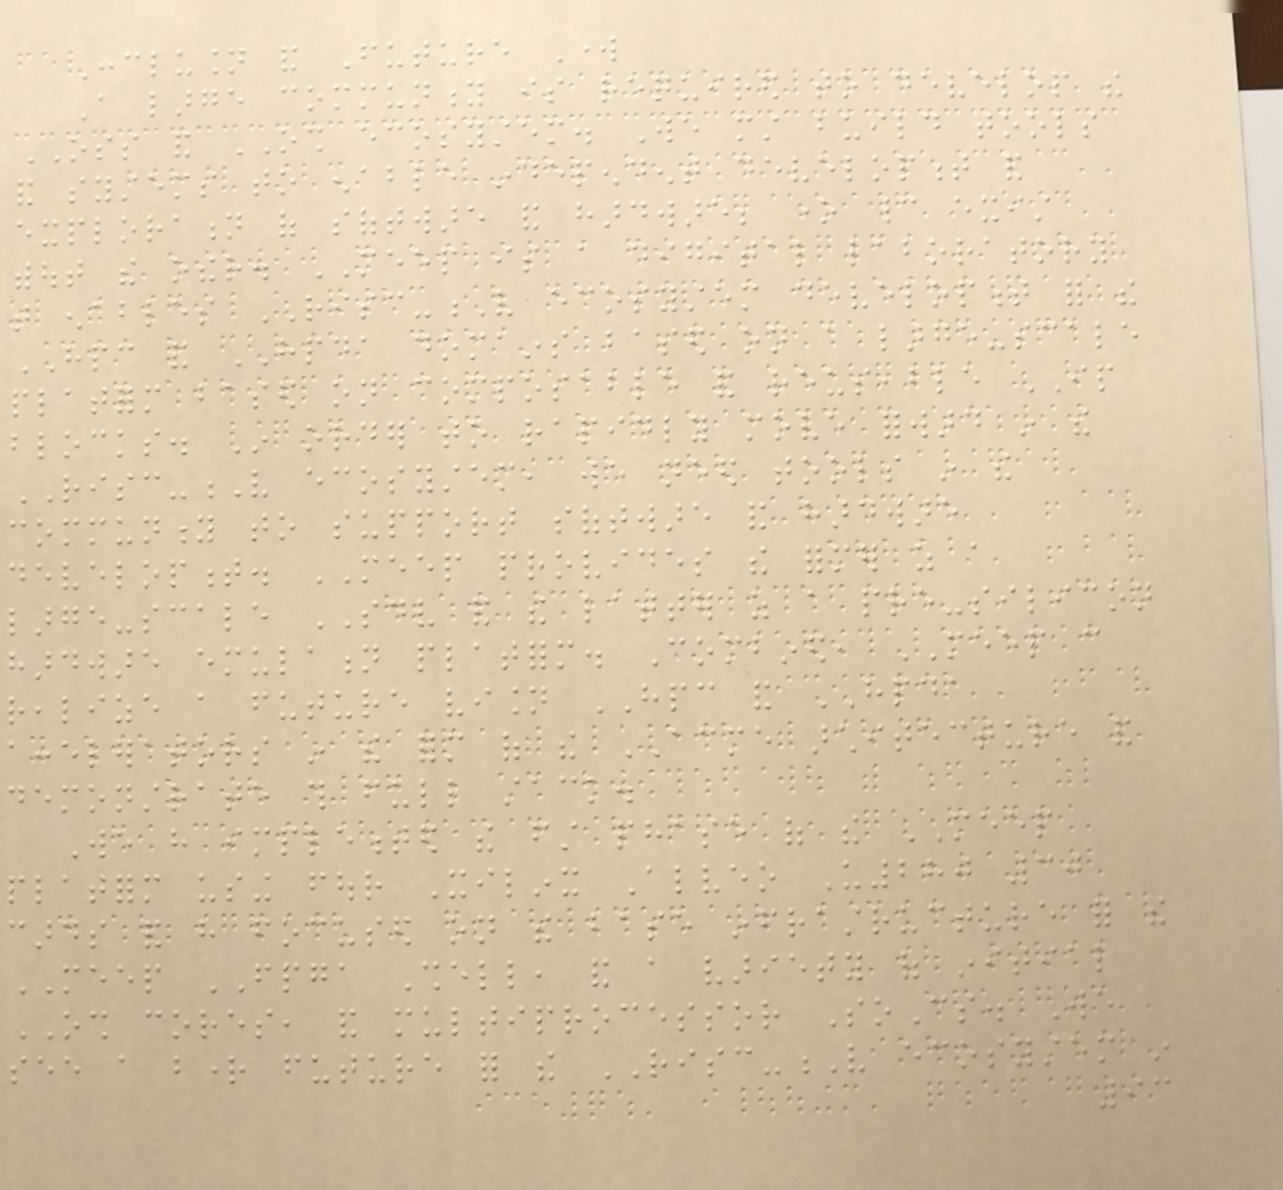Conclusion and Future Work
A large community is required to develop the
OSS and OSH ecosystem. We must build tools
and systems to enable independent development and
exploration of software and hardware; one cannot exist
without the other. MEEP is a digital laboratory
that enables RISC-V ecosystem development for the
HPC and HPDA domains based on a large-scale
platform based on composable and reuseable IP
blocks. In order to rapidly move forward in the
RISC-V ecosystem, we need tools in the
community to support software and hardware
development. MEEP provides the former as a
large-scale SDV and the latter as a pre-silicon
hardware emulation platform. Combined, MEEP can
realize a future vision HPC and HPDA
accelerators in the form of the ACME architecture and
demonstrate this full stack.
We have implemented the first phase of the MEEP
platform using four Xilinx Alveo U280 30
cards and have focused on the base infrastructure for the
MEEP FPGA Shell, and a variety of initial
OSH cores, and multiprocessor SoCs. We
see a bright future for the RISC-V ecosystem in
93
